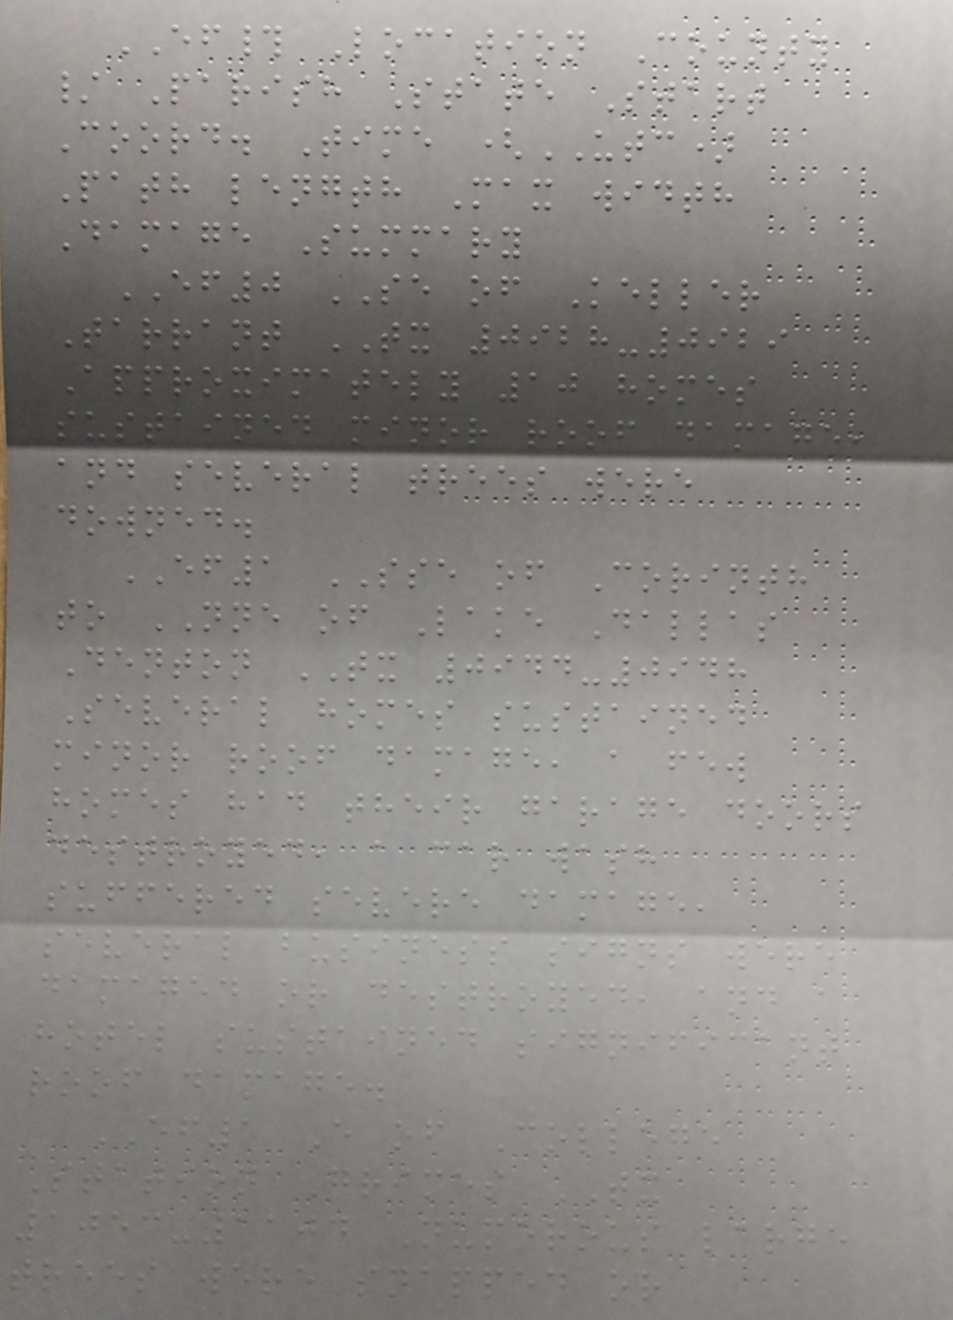EF# Location County
/ Parish State Start
Coord. Time (UTC)
Path length Max width
Damage Summary
EF0 SE of Keller
Tarrant TX 0928-0929
Approximately 10 homes
sustained minor roof damage,
and several trees were
downed.
EF1 SSE of Corinth
to NNE of Lake Dallas
Denton TX 0944-0948
Several homes sustained
minor roof damage, a few
homes had their garage doors
destroyed, a car wash
suffered severe damage,
several business signs were
damaged or destroyed, and a
hotel sustained significant
roof damage.
EF1 E of College
Station Grimes TX
1053-1104 Numerous large
trees were snapped or
